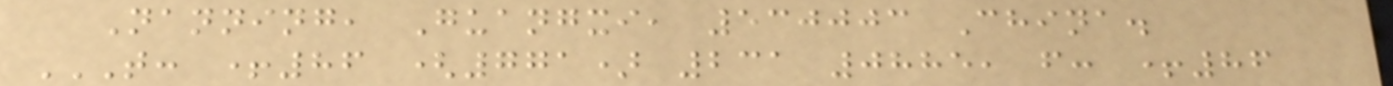Nanning, Guangxi, 530003 China.
T: +86 (771) 231 0885, F: +86
